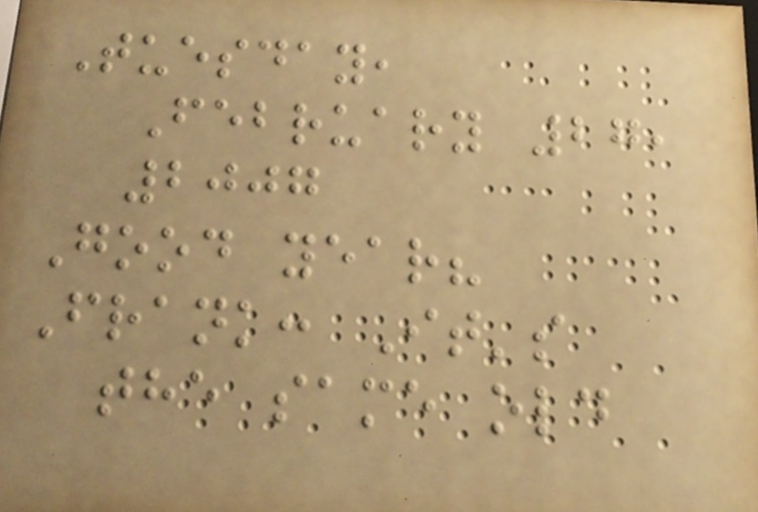Tuesday,
February 27,
2007
Good year?
Frank: It's
the same old
